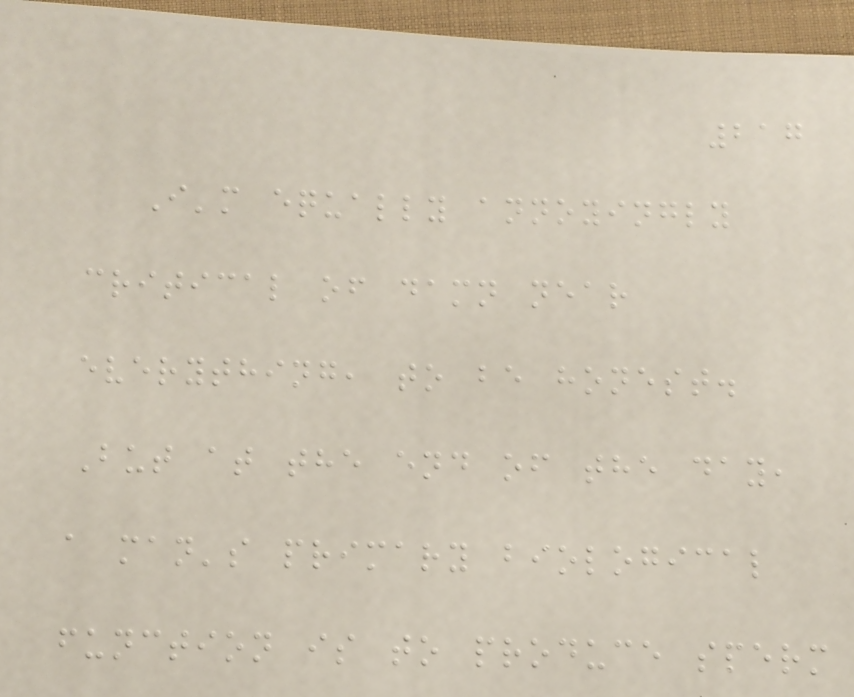217
I'm equally annoyingly
critical of damn near
everything, to be honest.
But at the end of the day,
a man's primary biological
function is to produce sperm
